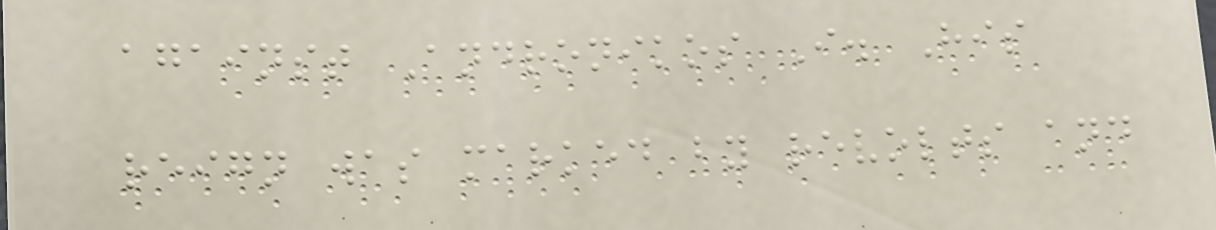against Andronikos I. His
reign was marked by revolts and
